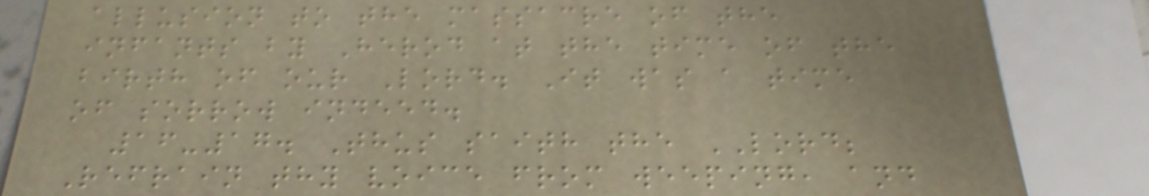allusion to the massacre of the
infants by Herod at the time of the
birth of our Lord. It was a time
of sorrow indeed.
16-17. Thus saith the LORD;
Refrain thy voice from weeping, and
